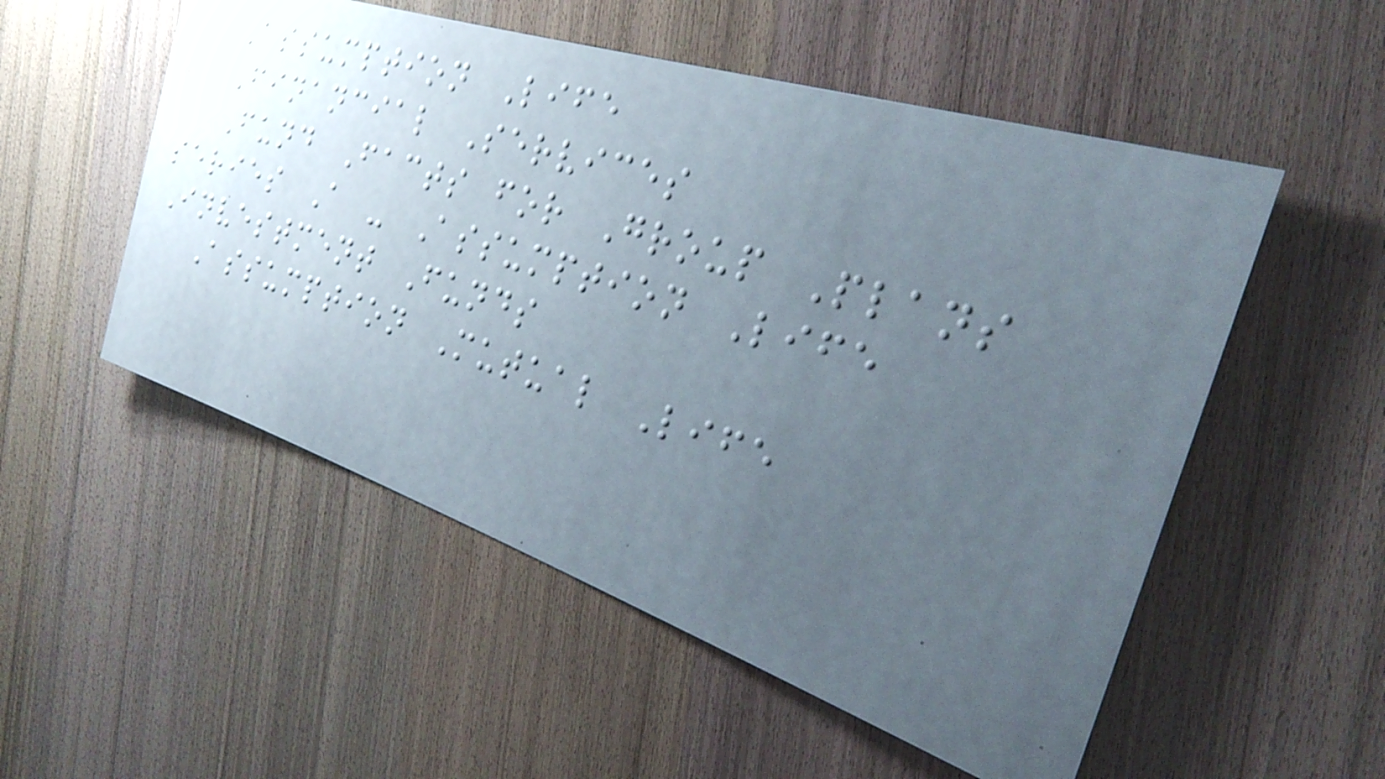Assumption Life
Financial Services
Fund Facts for Group Plans
series A - Assumption Life
Investment Funds
Assumption Mutual Life
